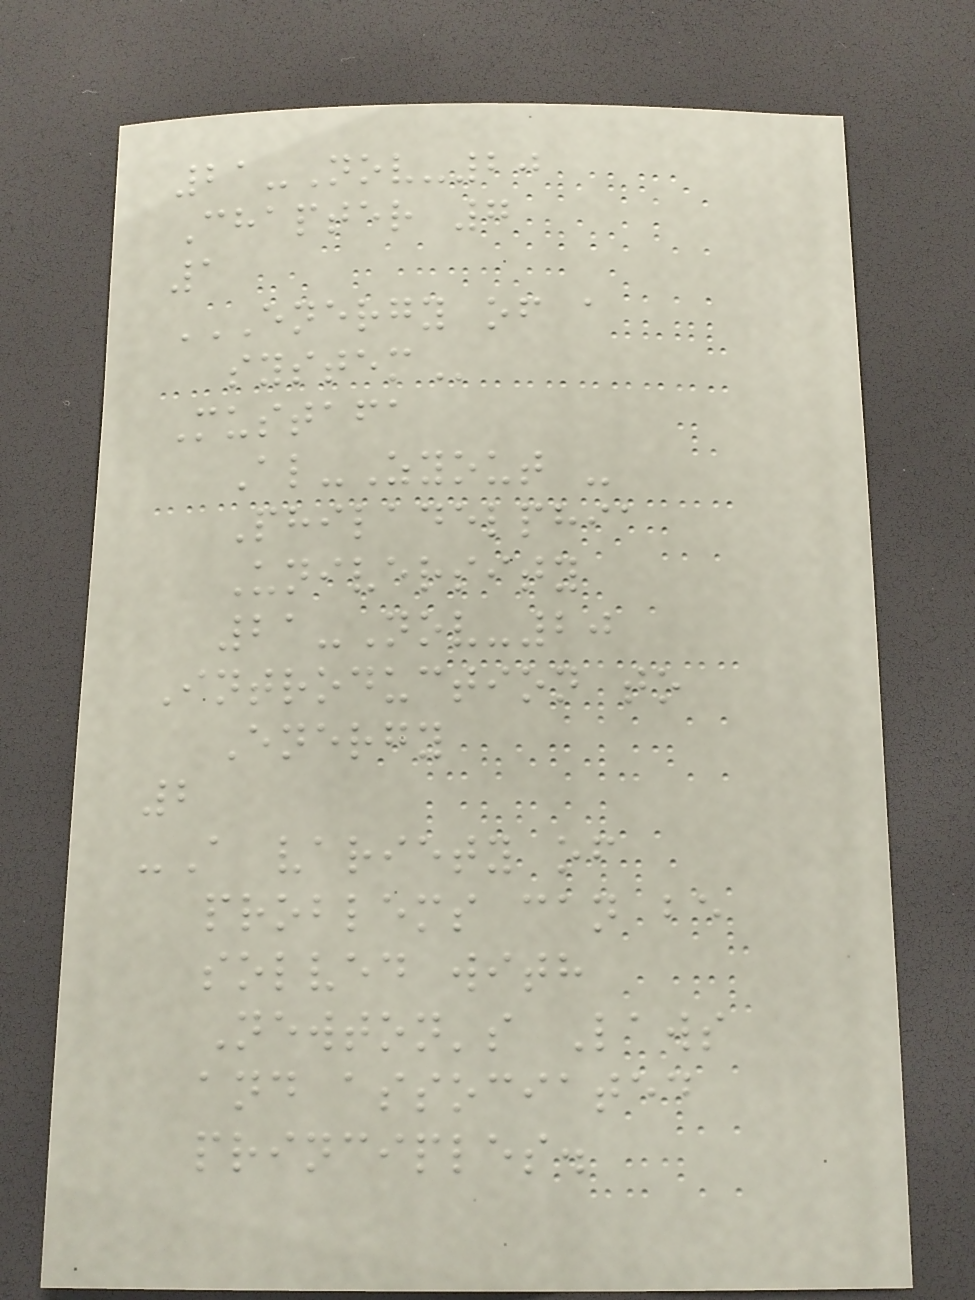21-Nov-20
Chapter 7
1
ENERGY OF A
SYSTEM
Mustafa
Al-Zyout -
Philadelphia
University
21-Nov-20
Introduction to
Energy
2
-A variety of
problems can be
solved with
Newton's Laws
and associated
principles.
